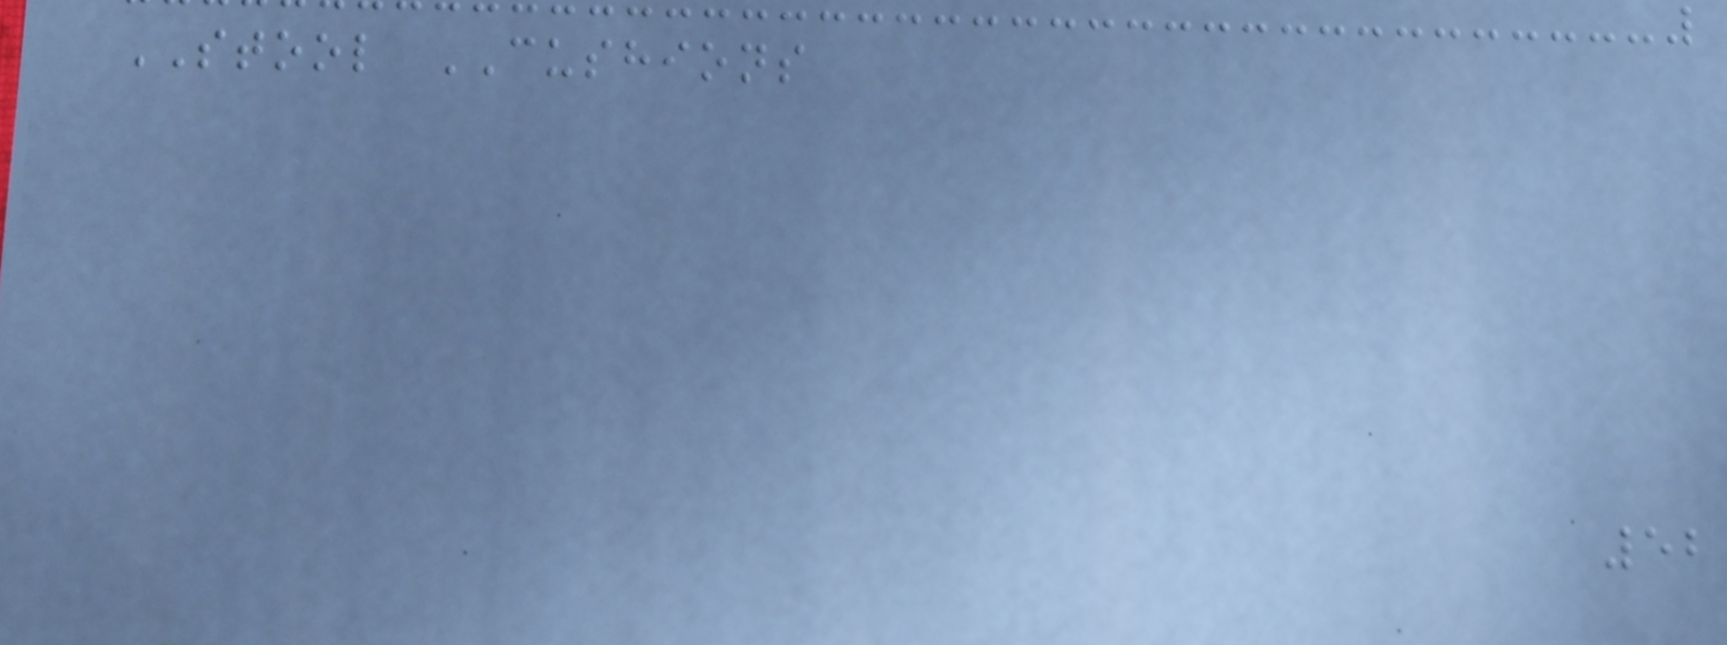STOOL CUSHIONS
52
